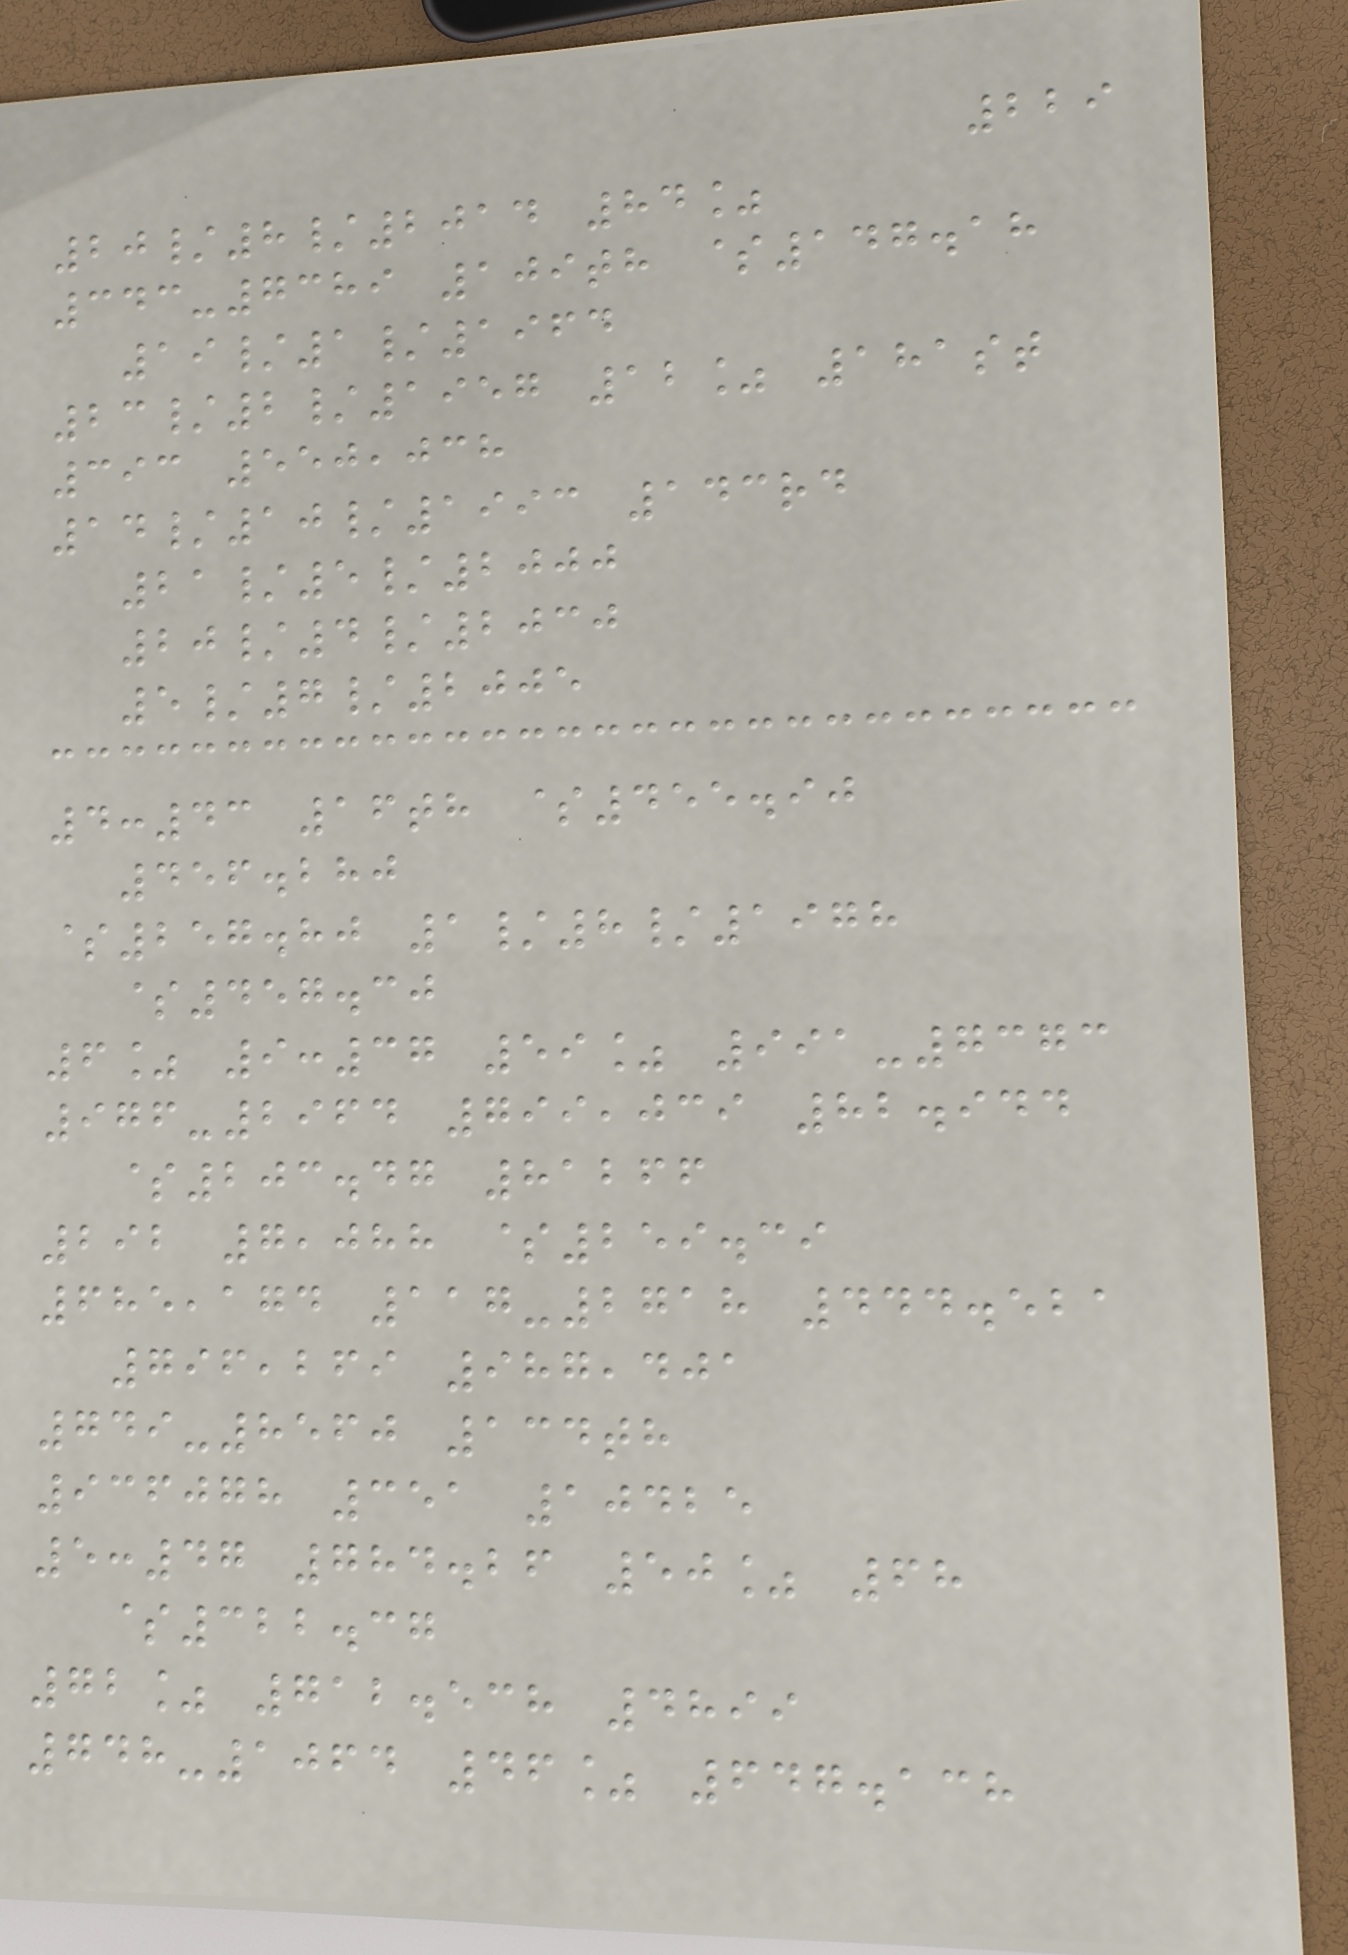229
20/8/2014 84%
343-7389 109th $147.18
19/1/1964
23/2/1957 12% 181st
393 550,038
14/10/1993 143rd
21/5/2000
20/4/2030
5/7/2005
4:43 16th $455.90
456.280
$257.80 1/8/1978
$457.30
6% 9:37 59% 991-7373
976-2964 799,039 82.944
$203.47 81266
292 7,088 $259.39
685,174 117-2718 444.521
796,269 987,401
749-8560 134th
936078 351 10425
5:47 784.26 50% 68
$322.37
72% 712.538 4899
748-1064 46% 647.138
